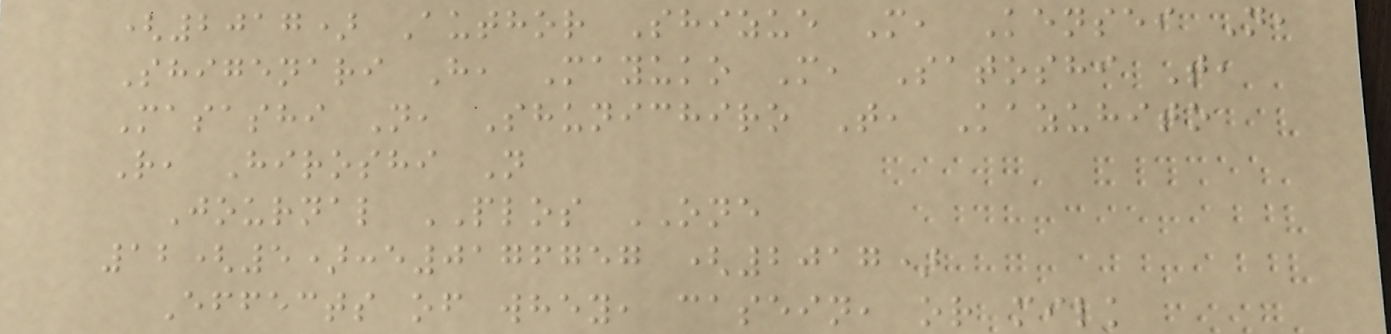(2017) Author Shizue M, Kensei N,
Shigenari H, Mayuko M, Satoshi T,
Masashi N, Shunichiro T, Kazuhito
R, Hiroshi N
Journal PLOS ONE
12(5):e0176757 (2017)
Effects of whey, casein, or milk
